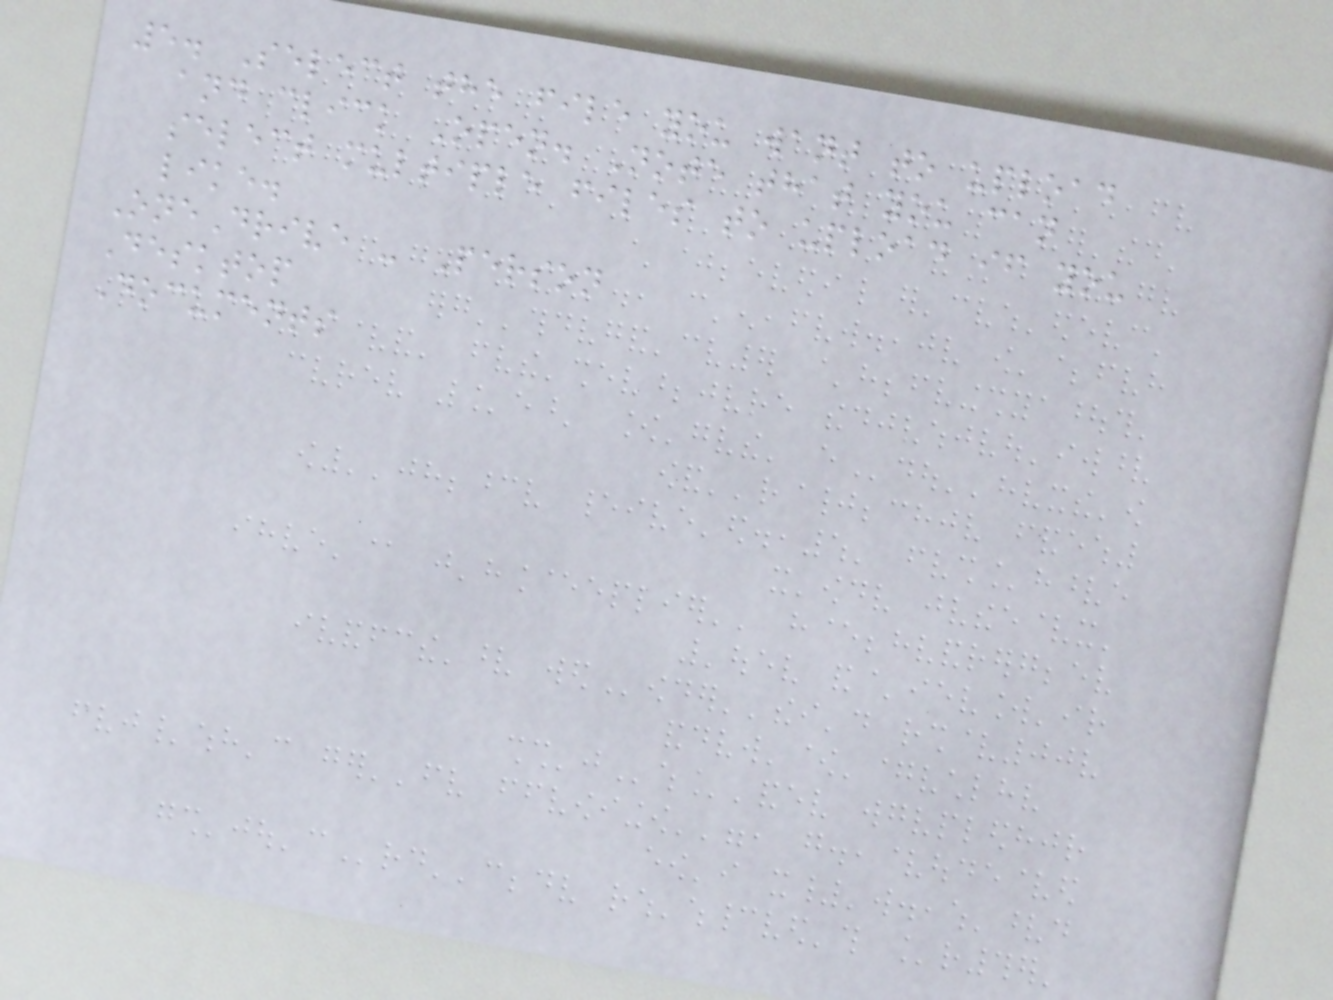5. Select the file you want to upload
and click Open. Note that you can
select multiple files to upload if you
like.
OneDrive - Person
Desktop
Documents
